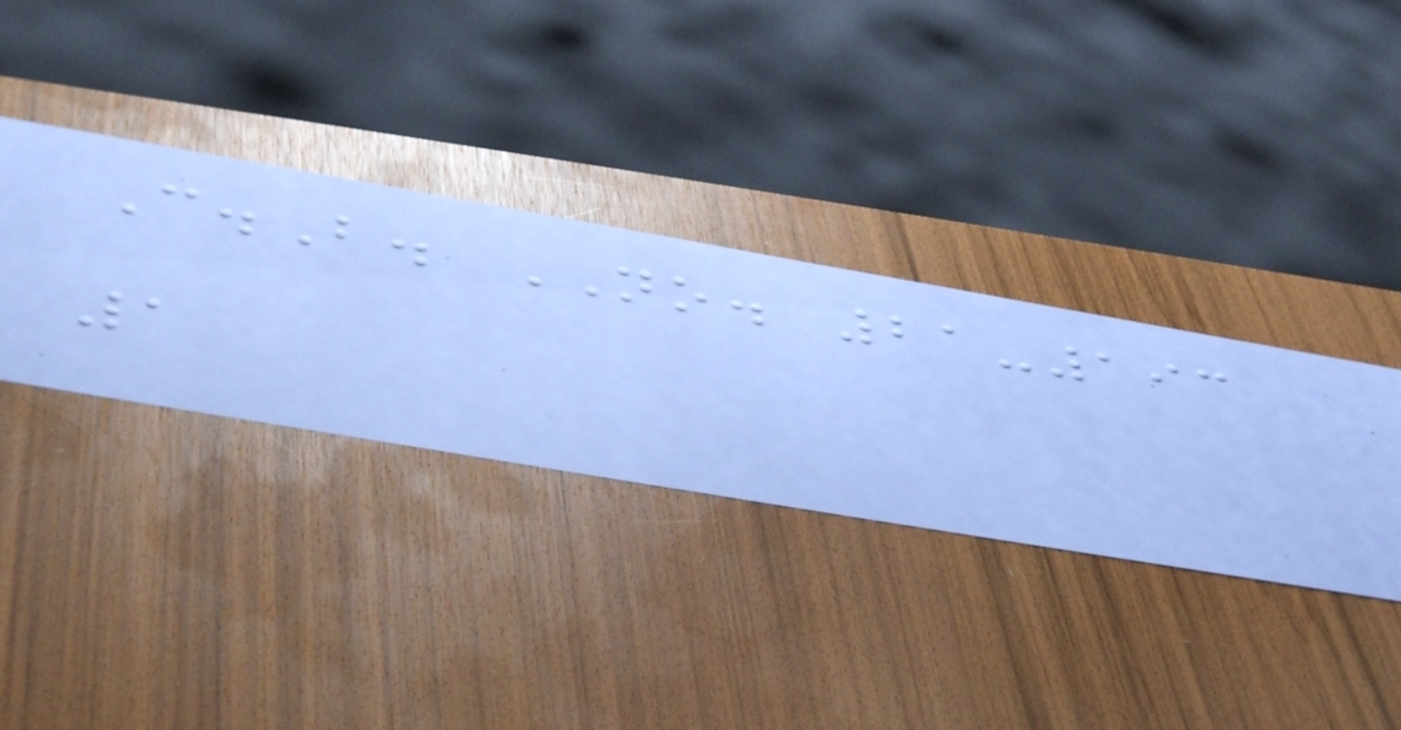C.B. NO. 21-193
1
